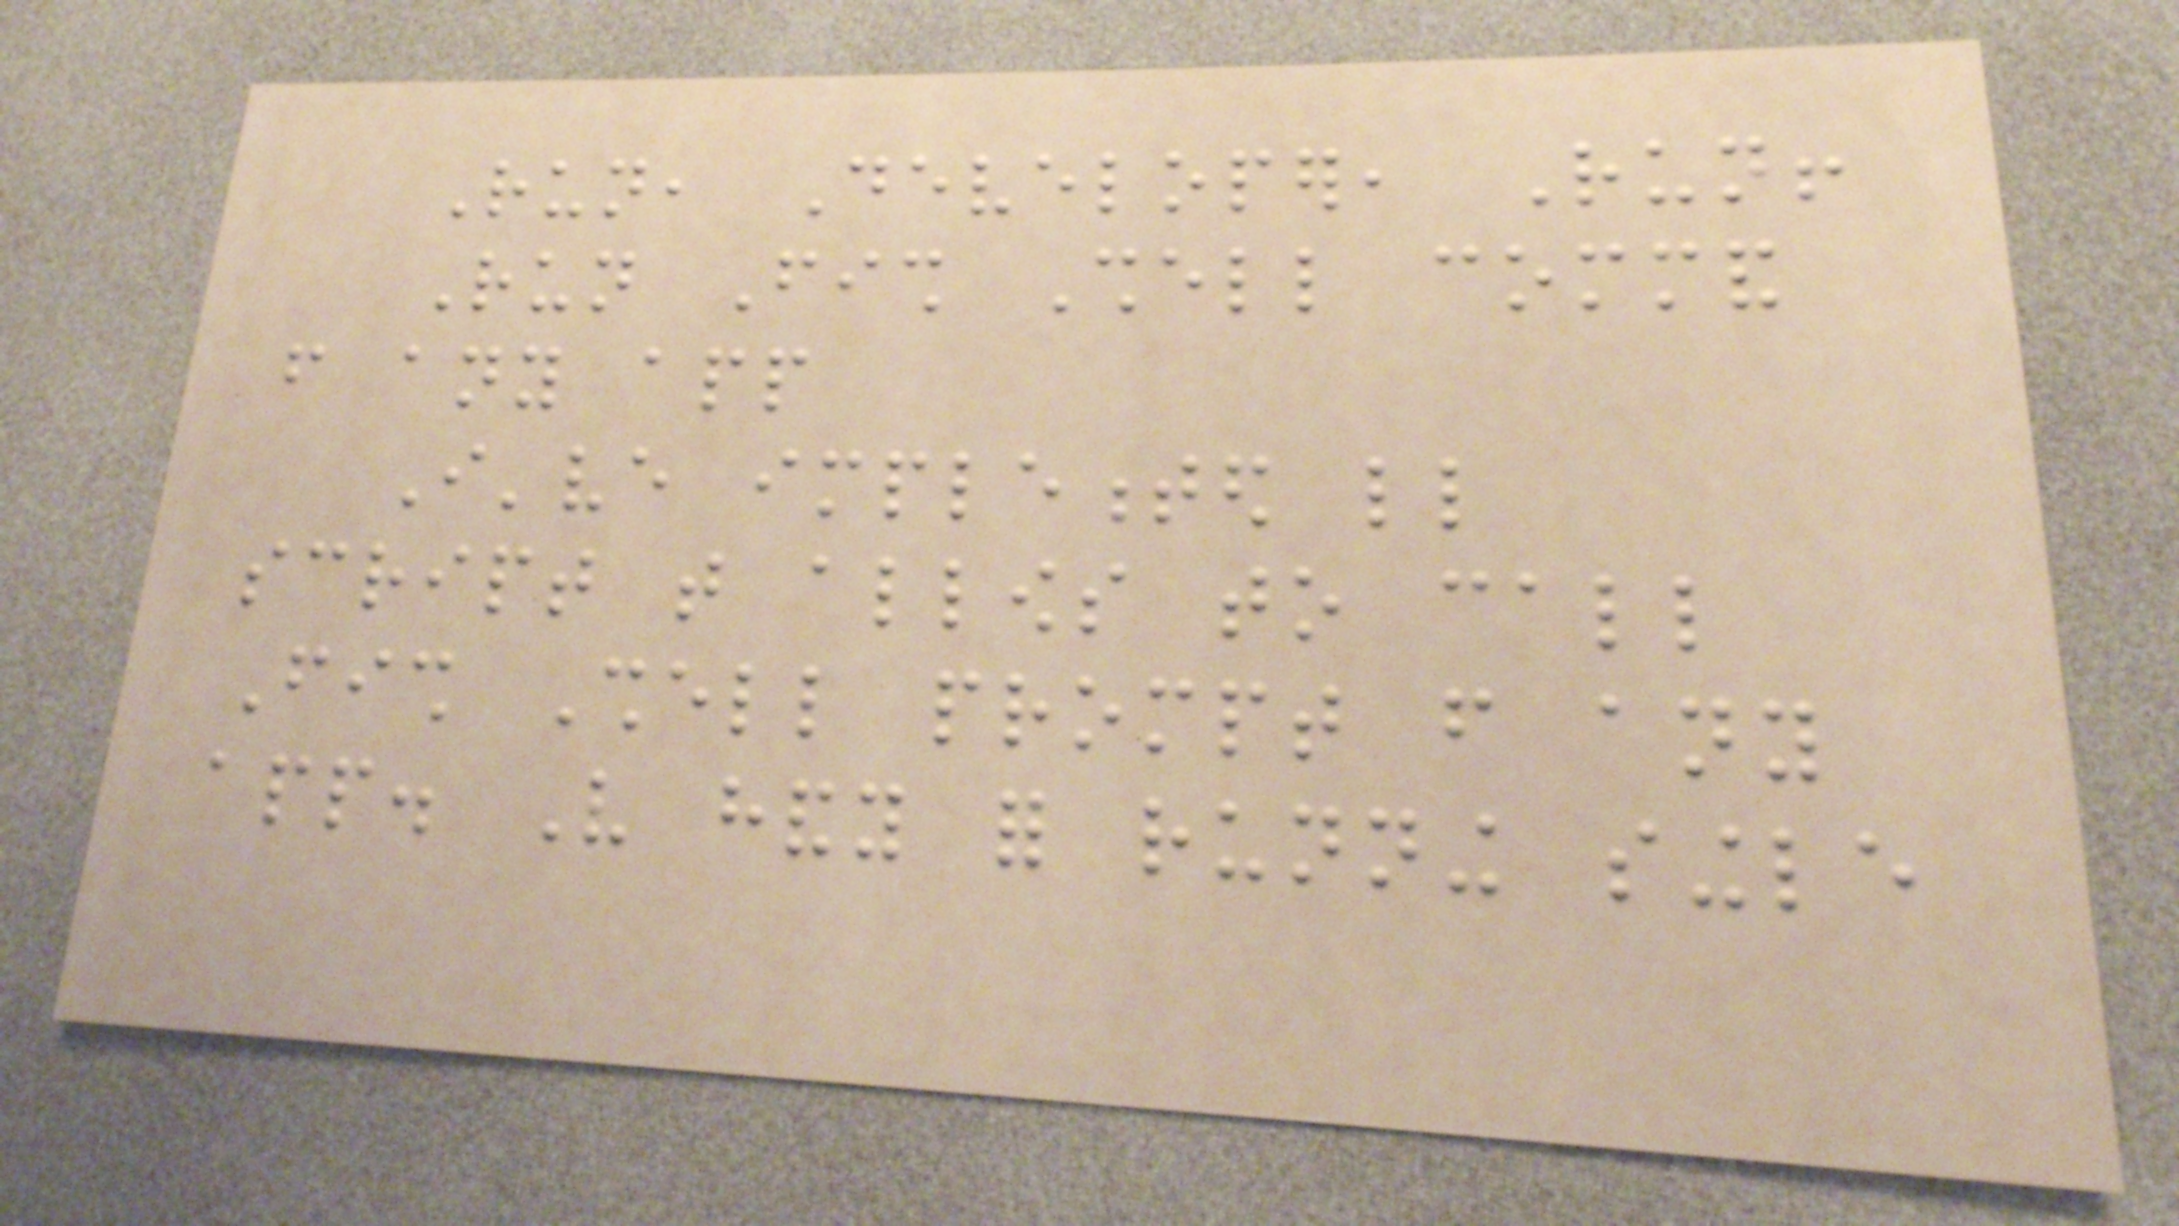Run, Developer, Run!
Run Fish Shell command
from any app
I've implemented little
script that allows to call
Fish Shell prompt from any
app. Very handy for running single
